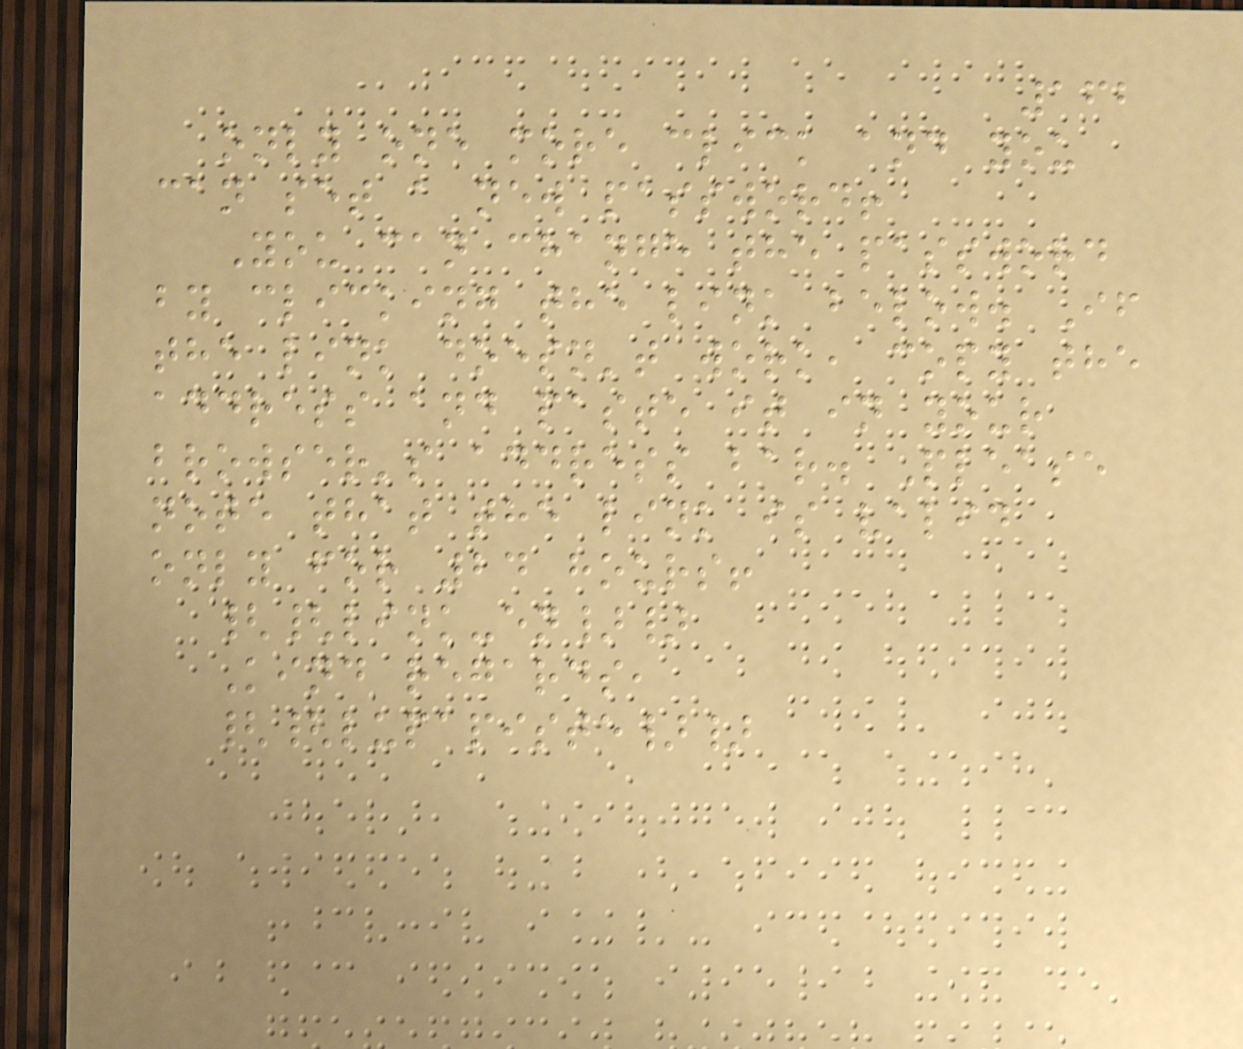162
only one more click and you
can set a new password!
You can change the password
by clicking the link below. If
the link doesn't work, copy the
address and paste it in your
browser's address bar. Please
note that the link is valid
only for 24 hours!
{{link-en}}
Kind regards,
{{lupapiste}}
